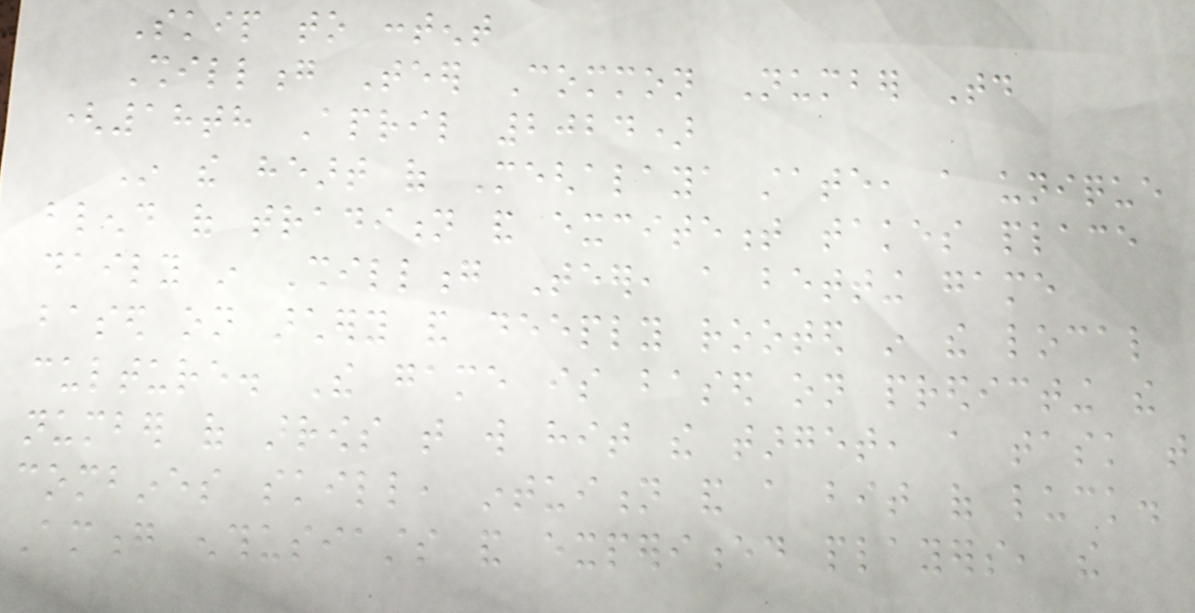Skip to content
Shillong Teer Common Number Today
(18th April 2024)
In the heart of Meghalaya state, a unique
blend of tradition and excitement takes place
daily in Shillong Teer, a betting game
based on archery and deeply rooted in the local
culture. The game is based on predicting the
number of arrows that will hit the target, a task that
combines skill, intuition and a bit of luck.
Among enthusiasts and experienced players, the
